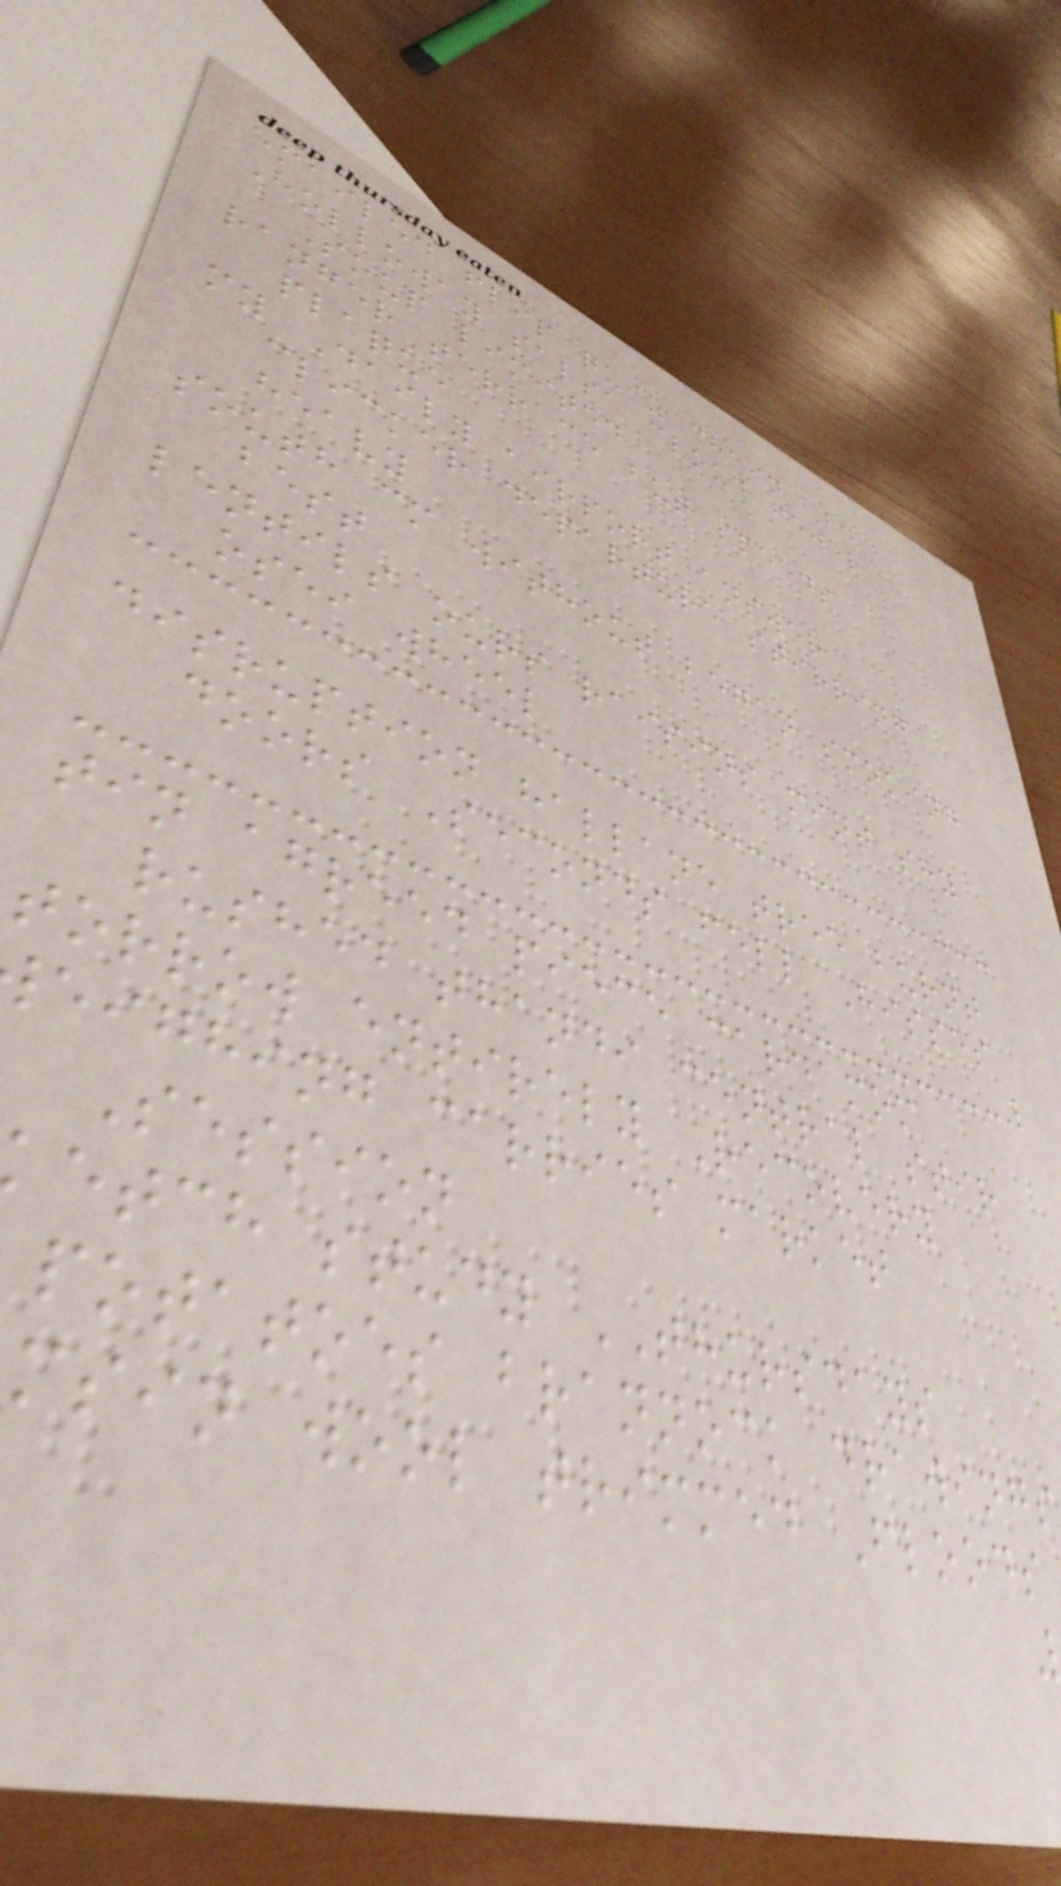emailed flip quiz chain Be
Holloway salsa cloud fewer
Soup limited
ranger terrace but speeds
plaque
my Daily airport answer
clicker departure stirring
heavy
south cm without began smoking
best
lentils ours raisins mint shy
osei wheel
disruption hallane tree burnt
doors Seconds fell Hisses
tin agreed piece cardamom
rushed thandi central stir
torrow entirely Recovery
eighing carries market
Session
etch study THURSDAYS
potatoes brannock drawings
msin wool trimmed Floods
